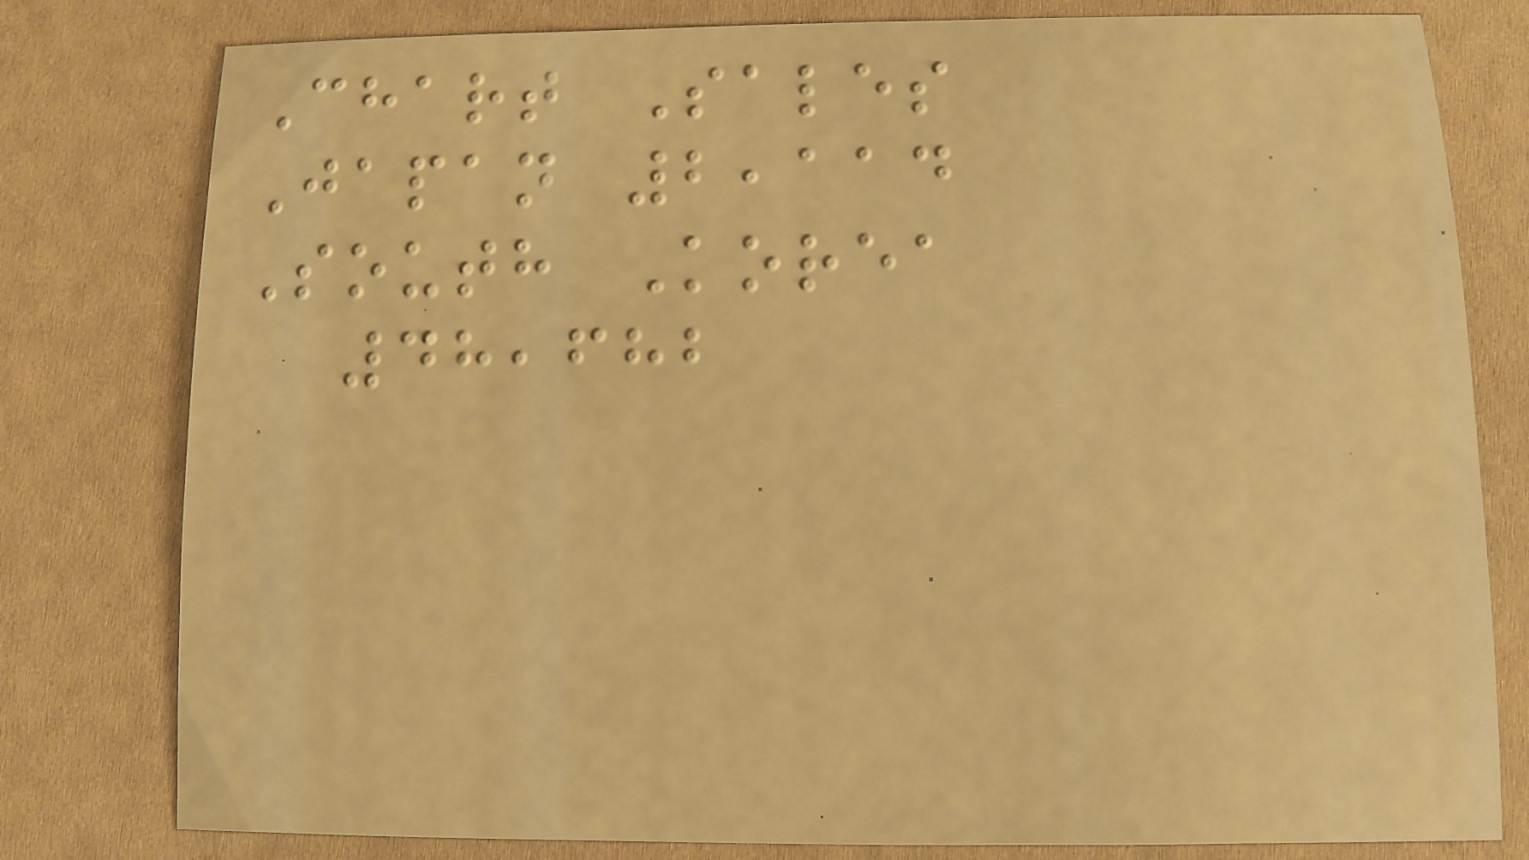Chart Sales
Japan 2,114
South Korea
48,682
